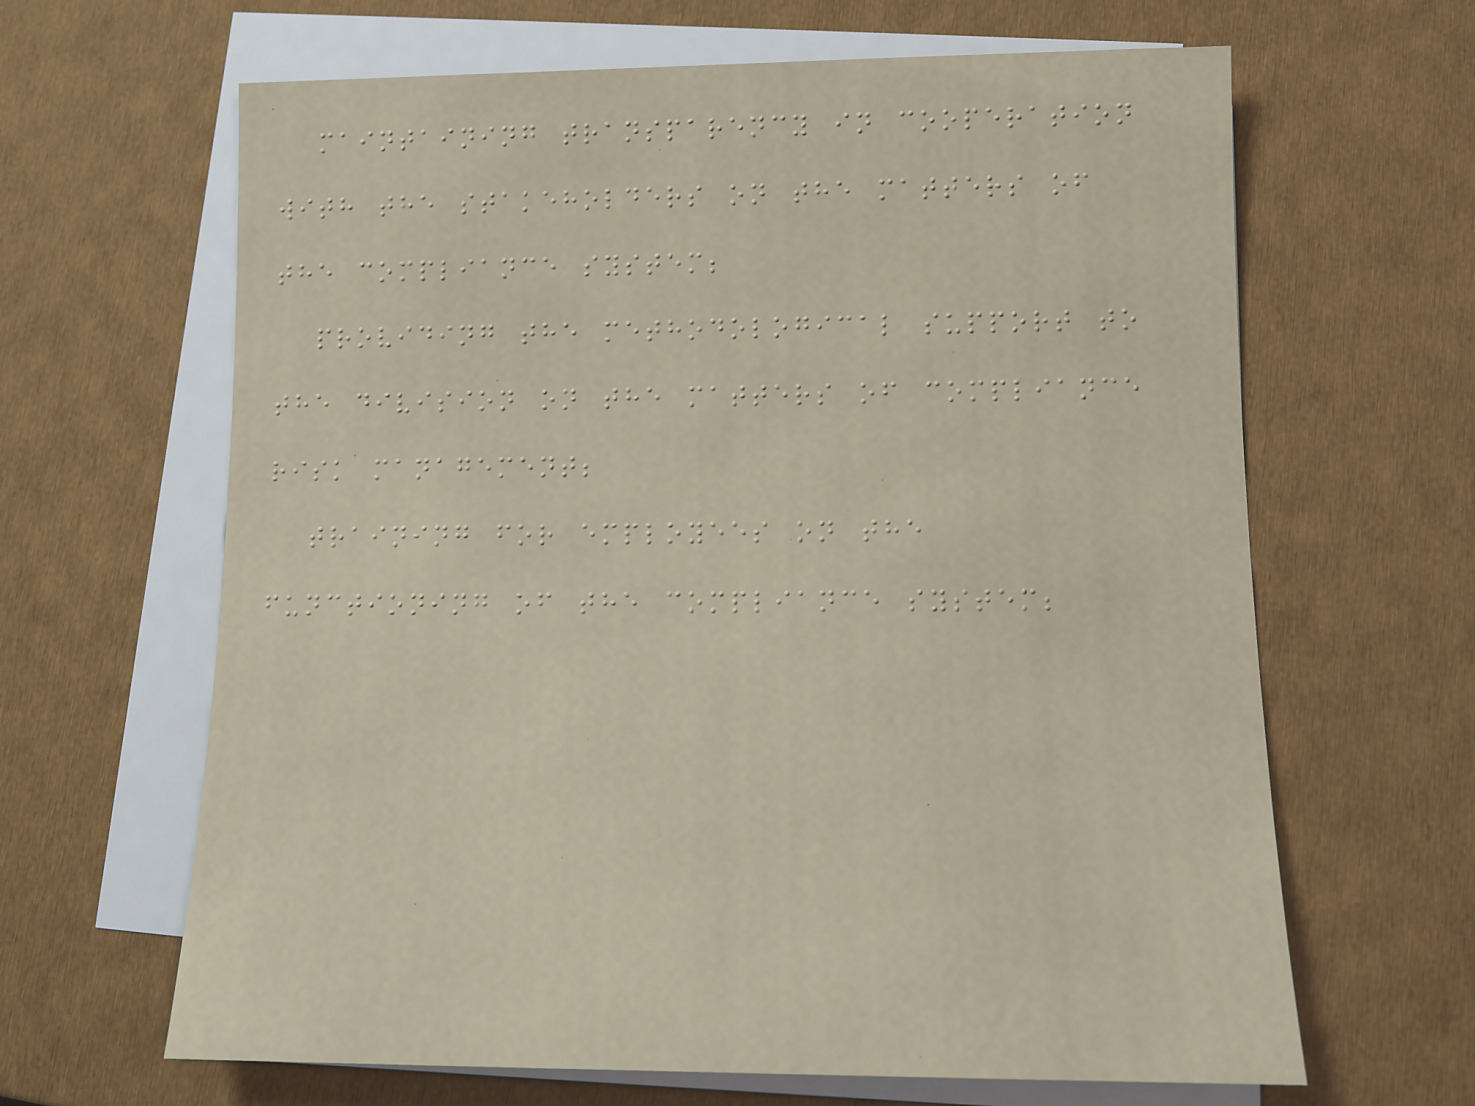maintaining transparency in cooperation
with the stakeholders on the matters of
the compliance system;
providing the methodological support to
the division on the matters of compliance
risk management;
training for employees on the
functioning of the compliance system;
